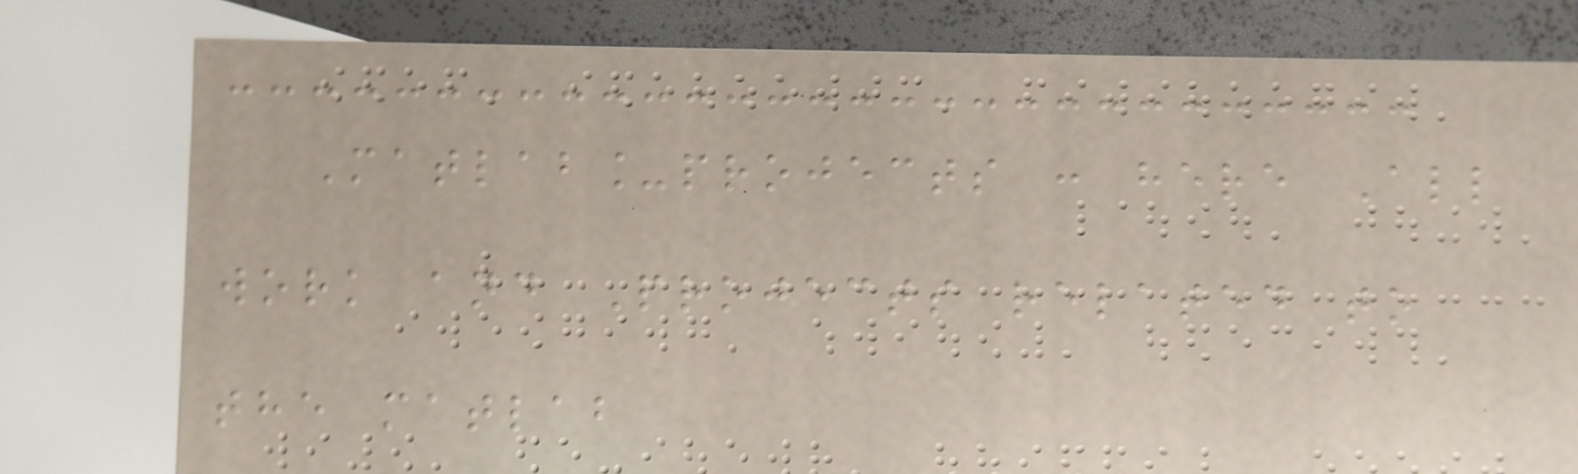Matlab_projects : here All
work and Projects related to
the matlab
